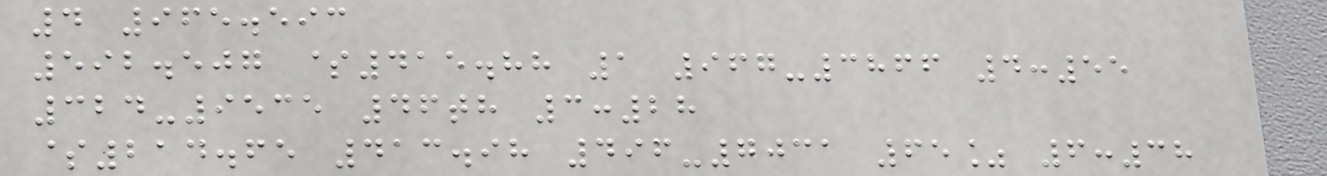4 965.593
592.507 $415.88 1 967-3866 4:55
324-9535 46th 3:28
$214.65 413.98 496-7031 65% 6:38
